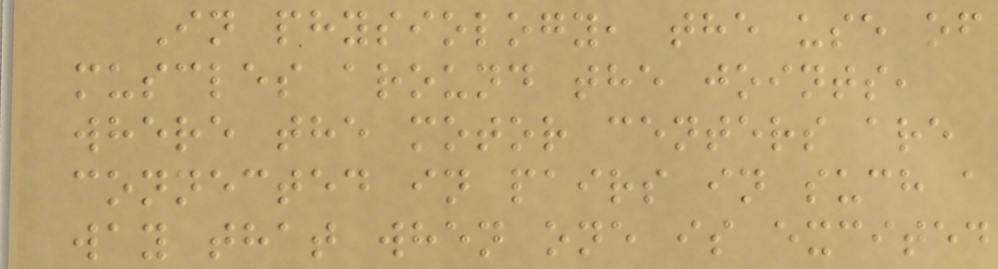In physiology, the use of
muscles around the joints,
where the motor centers are
connected in pairs in such a
way that when one is excited
